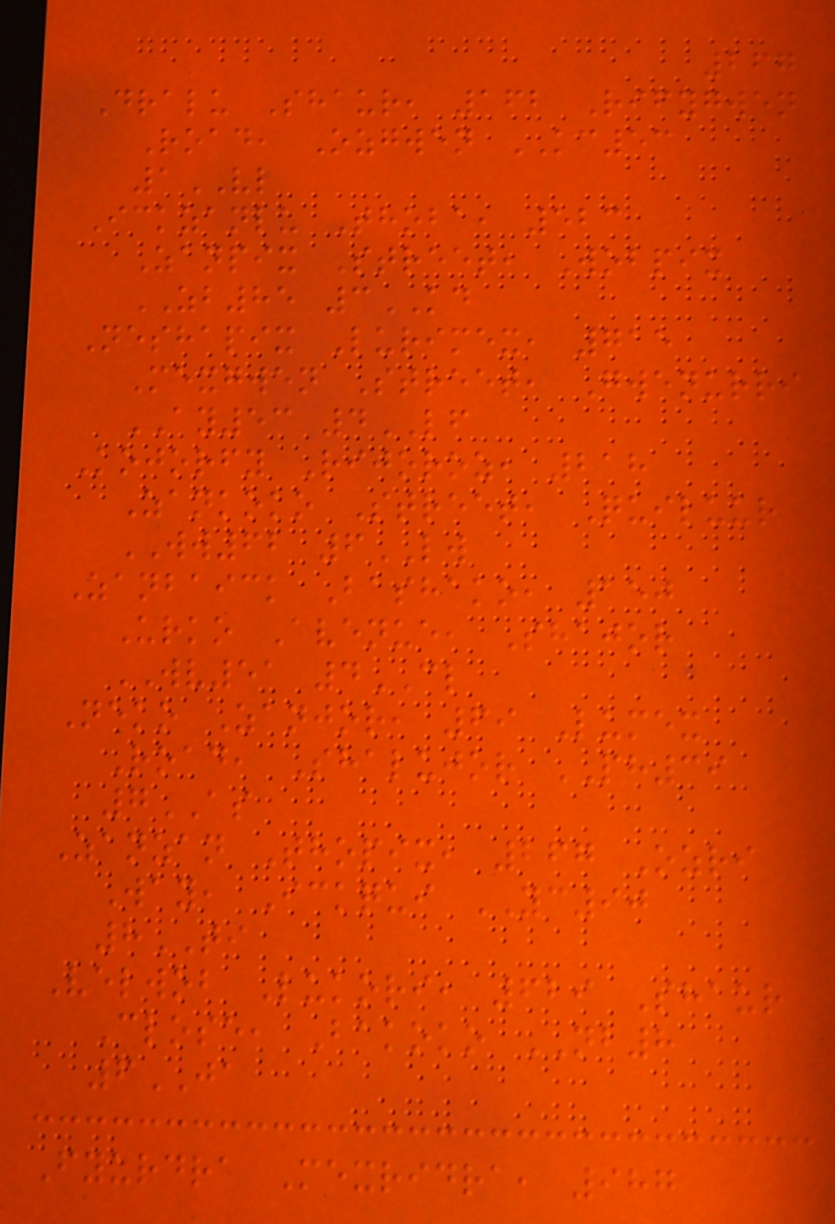267
Dralu Shaur, 162 Rifygwen
Road, Ozgwen KC53
1VL
Ickzanlu Thoba, 523
Zanpix Street, Wobpix
ZB85 3KD
Neshapix Lurimex, 715
Mexgwen Street, Gwenurri
AY53 4LF
Kojorfy Rijoroz, 218
Zankoko Street, Quiluur
WW62 6LW
Zanbaick Bashako, 150
Urko Avenue, Shajor
WV51 4CL
Neko Zanjor, 69 Lumex
Road, Shalujor PH39
7AS
Zanzan Thopix, 267 Ozri
Way, Ickqui YC90
8TI
Velwob Lukori, 629 Shaur
Close, Bakoko NB8
6JA
Fyurdra Mexridra, 987
